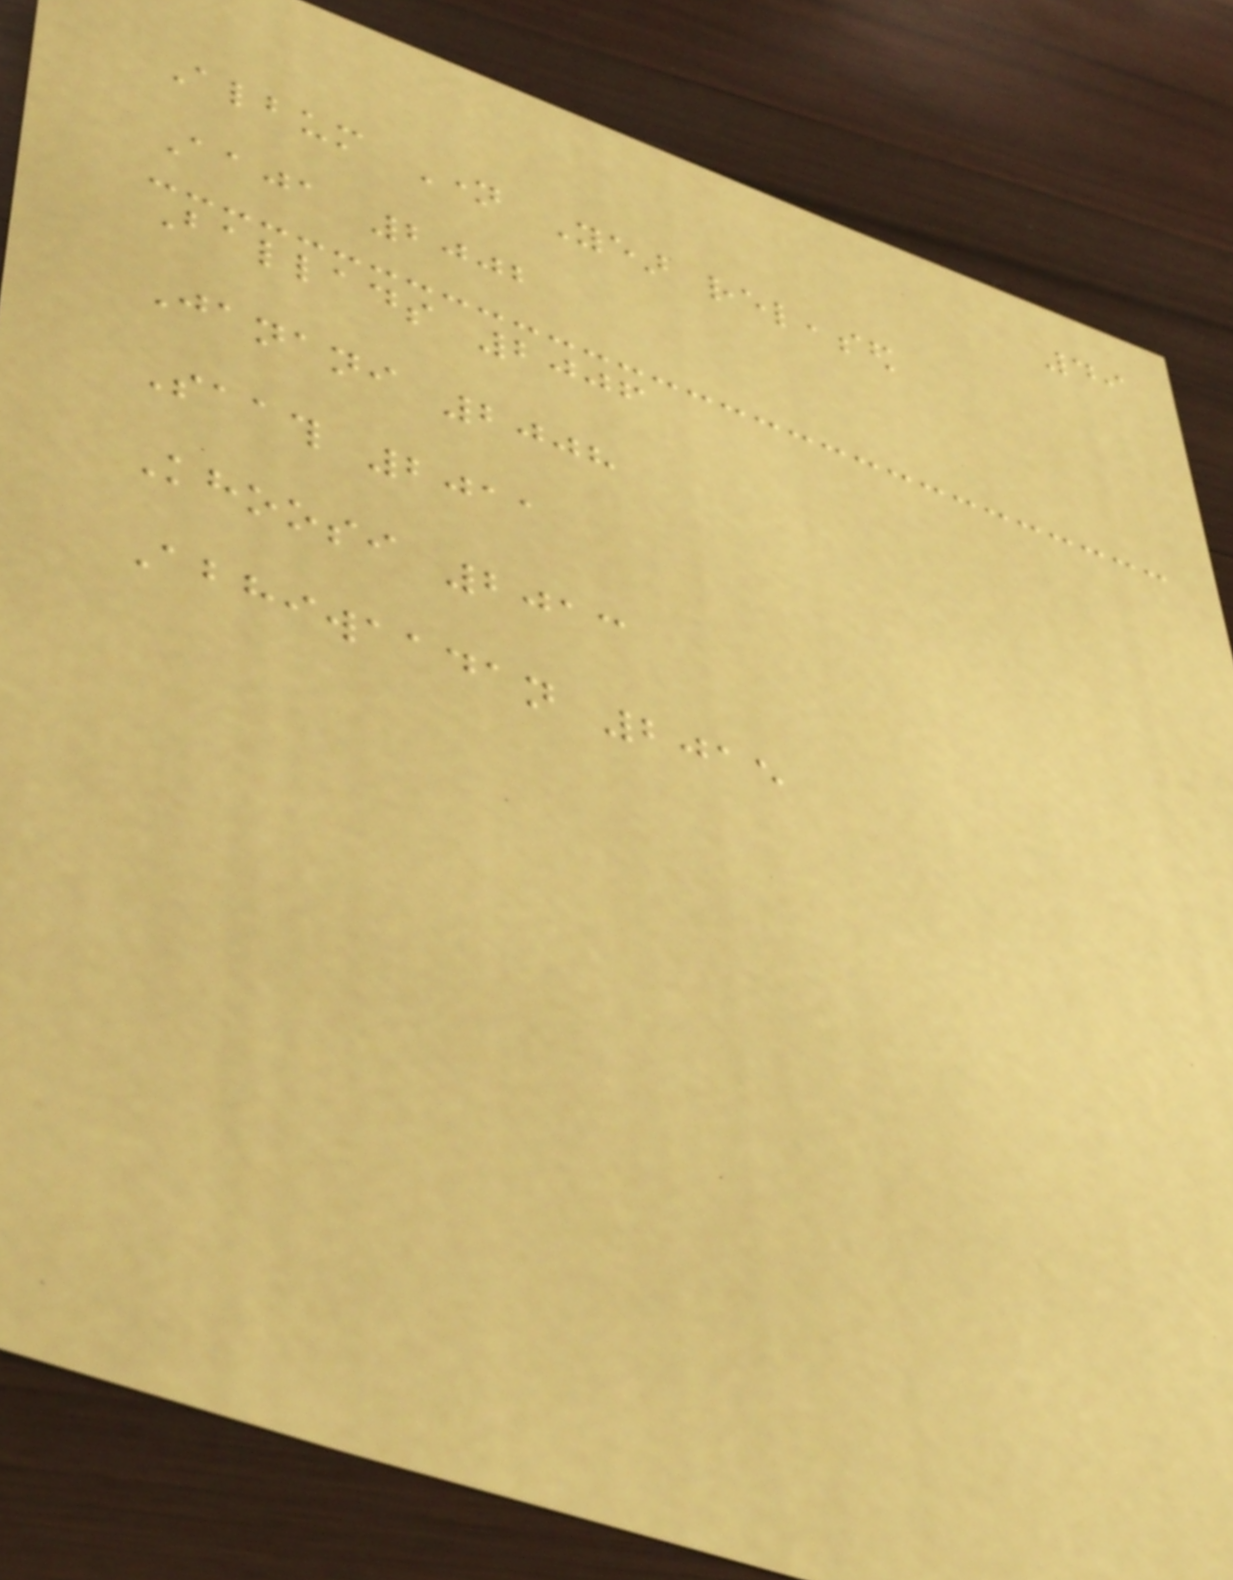49
Album Name Year released
Aaja 2002
Ballads 2006
Janani 2008
Saath 2011
Khoosi 2013
Abhiwaadan 2015
